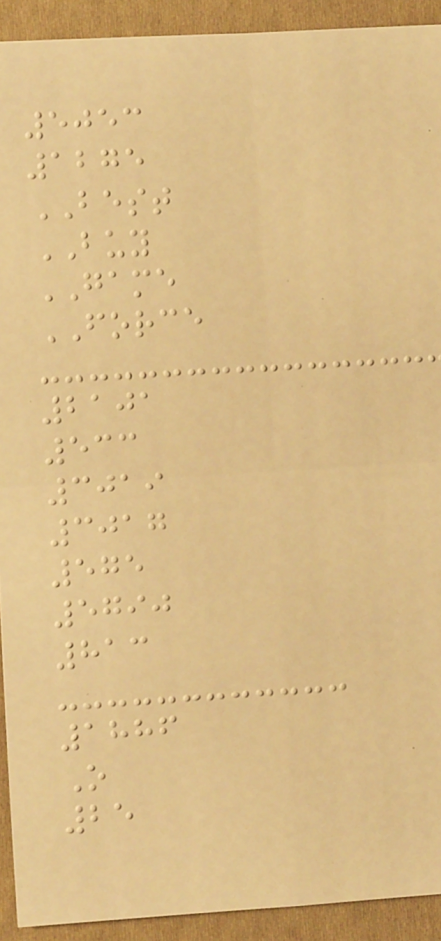5053
1275
BEST
BUY
GAME
FORCE
2101
533
3019
3017
575
5790
813
1886
O
25
